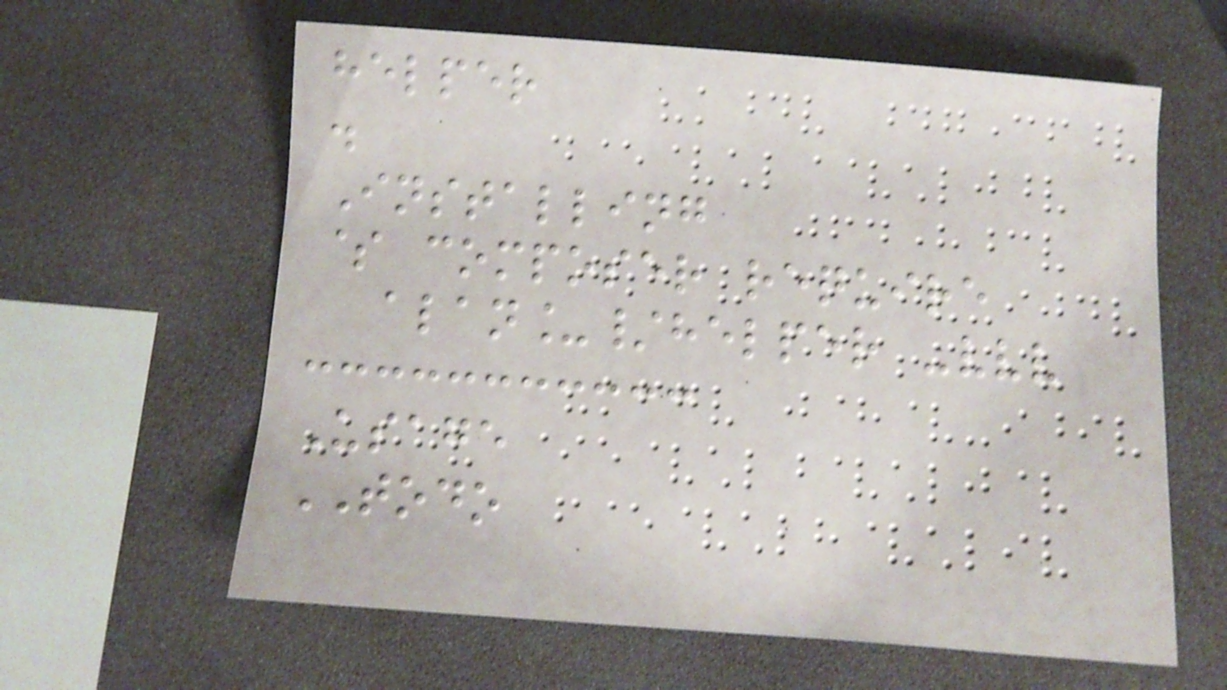helper
.
Installing
$ composer require
alan_/helper -vvv
Usage
TODO
